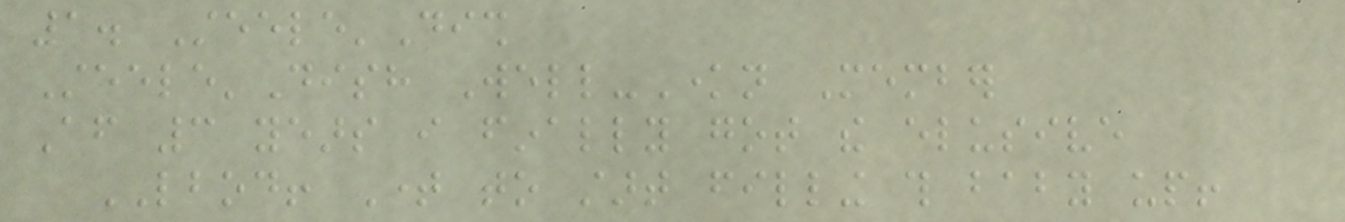1. Steele'Dish
Steele'Dish Well-Known Member
After 3 years i finally got the elusive
LBOD! Time to start filling this baby up!
